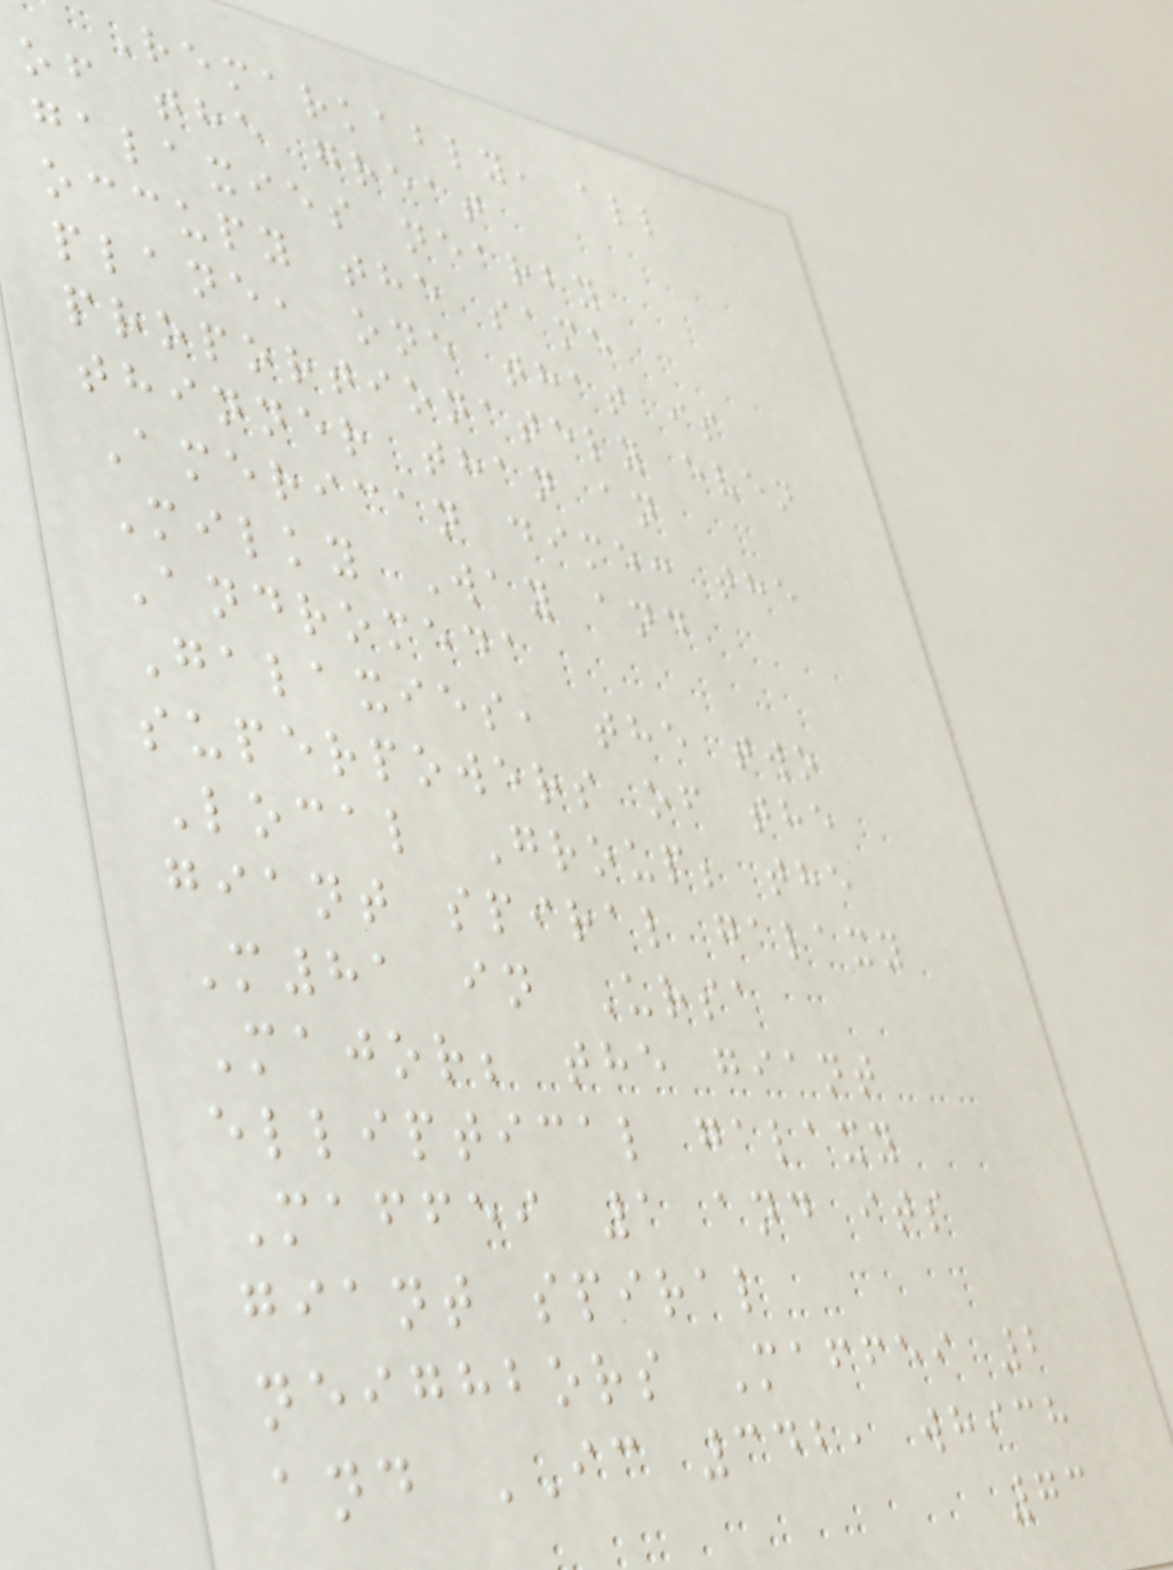Remarkably, all
of the great
galaxies nearby
occupy the same
plane, one that is
proportionately even
thinner than an
American dime: the
Milky Way and
Andromeda
Galaxies, the two
superpowers of the
Local Group; the
giant spiral galaxy
M81 in Ursa
Major; the giant
elliptical galaxy
Maffei 1 and its
giant spiral
neighbors Maffei 2
and IC 342, which
73
